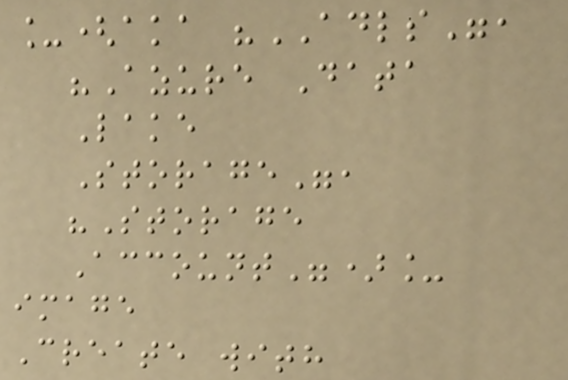_(aka "ADLS",
"Azure Data
Lake
Storage",
"Storage
Account")_
image
Create with
